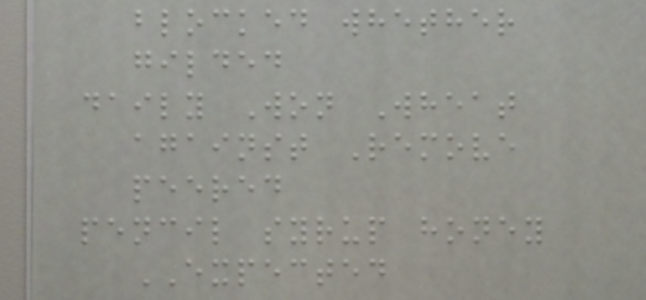blocked whether
gilded
daily Won Wheat
against Remove
peered
pencil syrup honey
EXPECTED
